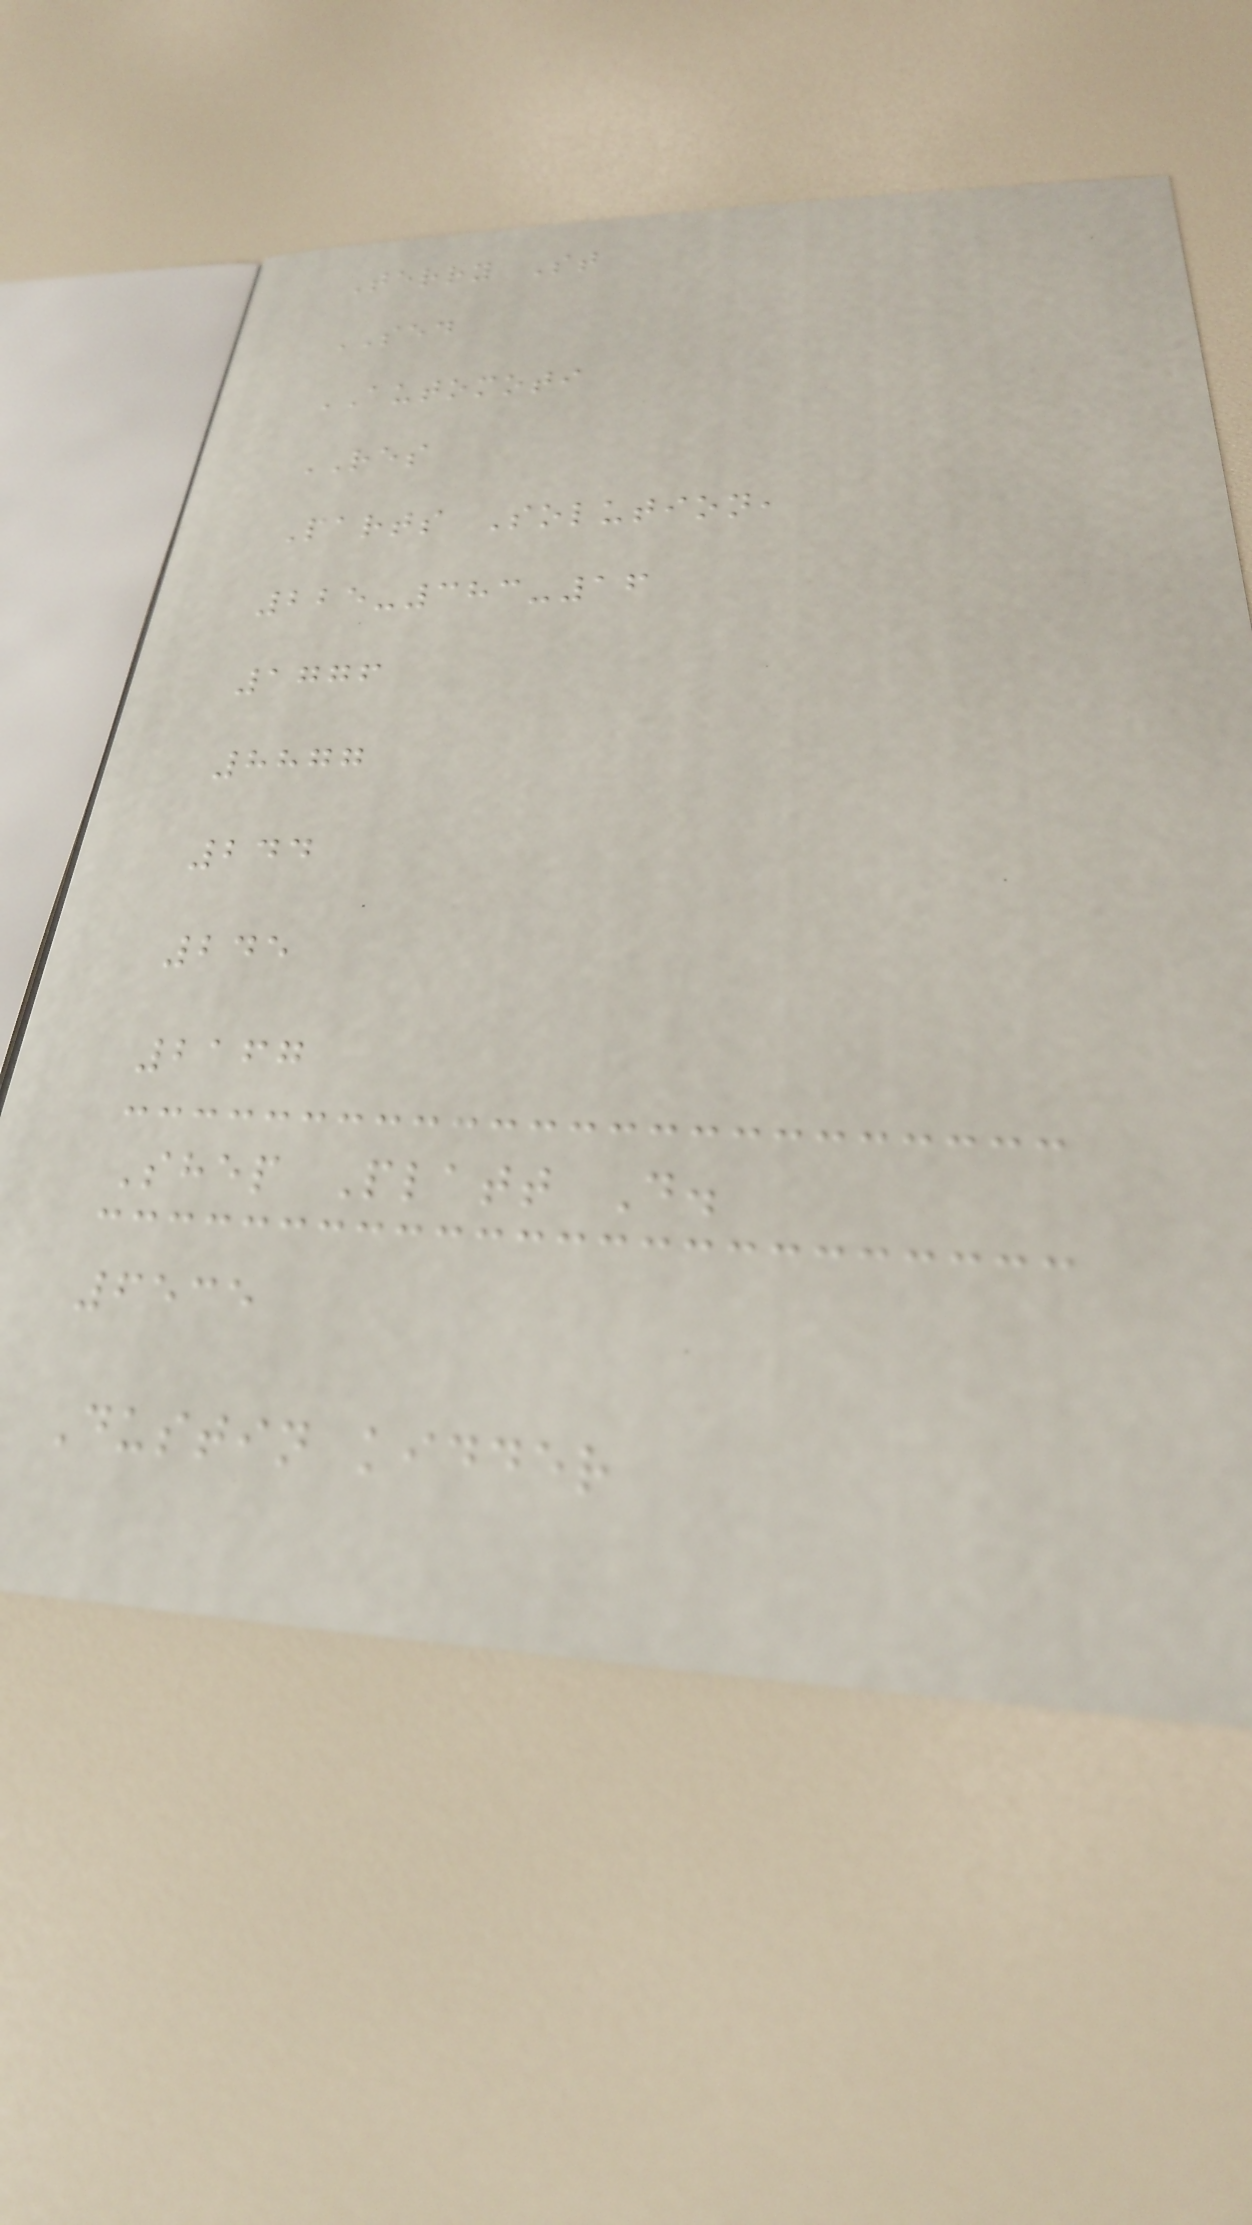Terry St
SED
AUTOMOTI
RES
Parts Solution,
225-383-16
1776
8877
244
245
2167
Shep Platt D.
6535
Dustin kidder
